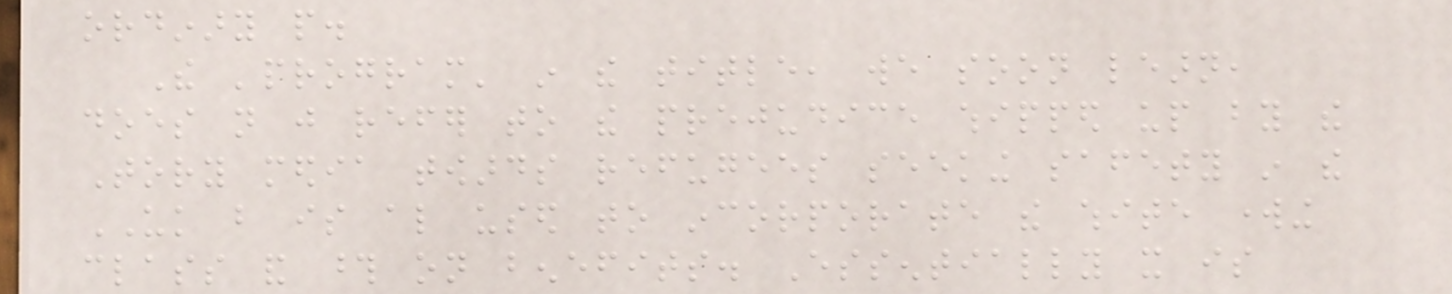ordinary people.
The 'program' in the title, we soon learn,
does not just refer to the prejudice whipped up by the
Tory media towards refugees seeking safety in the
UK but is also used to incorporate the white working
class and those on benefits. Essentially it is
